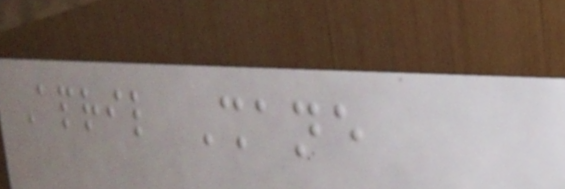April Shane
